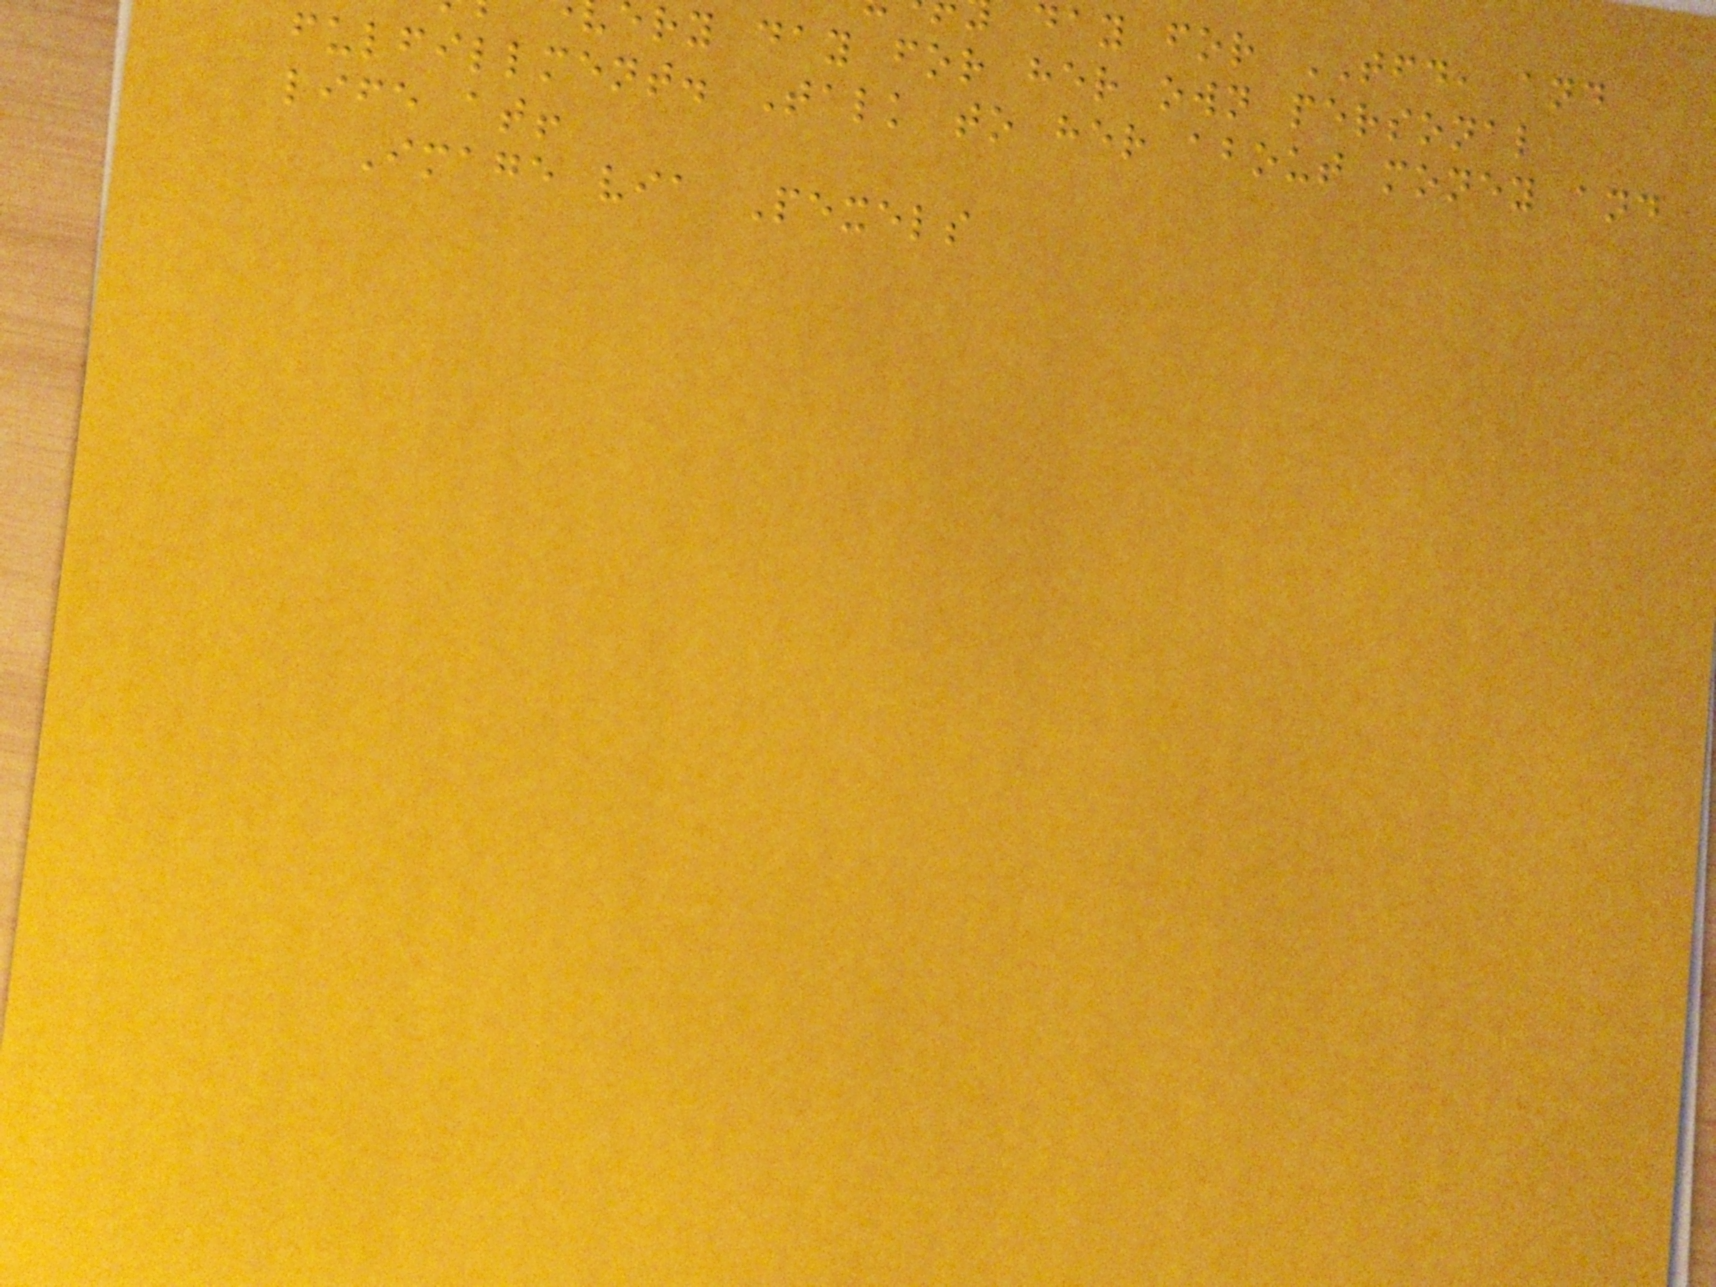day for TFD, and
ry day for her own personal
fulfillment. Talk to her about money and
life at!
Image via Pexels
